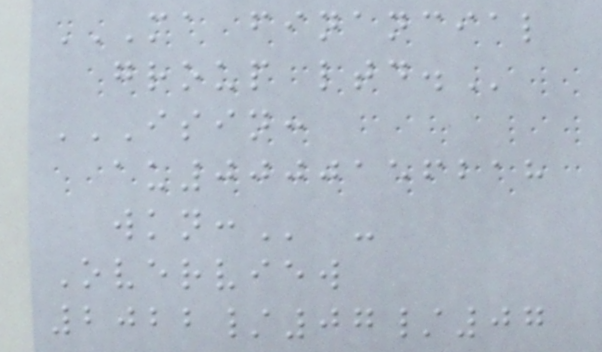MA FINANCIAL
GROUP LTD.
ISIN:
AU0000156218
WKN: -
Overview
2022/07/07
